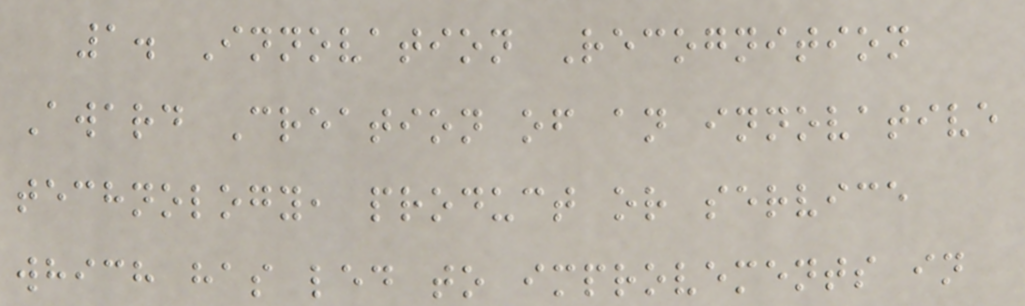1. Innovation Recognition
Award Creation of an innovative
technology, product or service
which has led to improvements in
